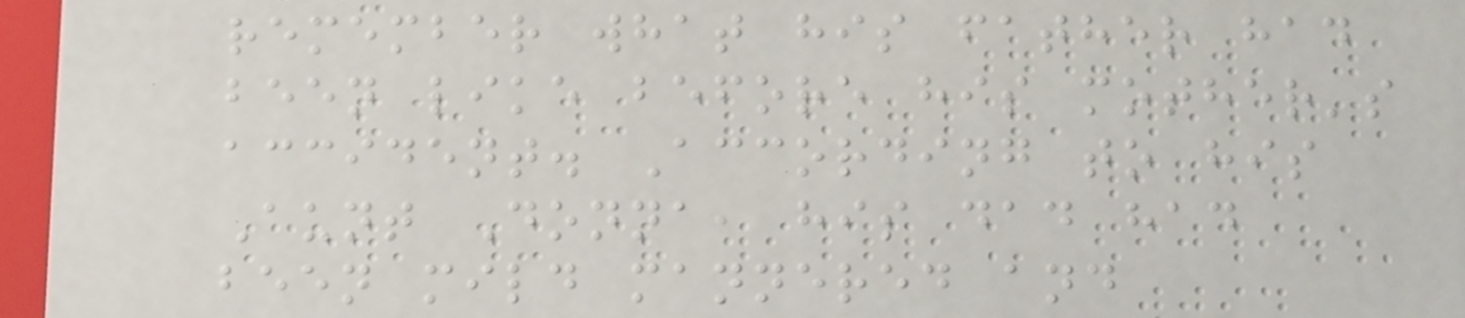remember what his father had
been like before his mother's
accident. According to his
Aunt Donna, his dad had
been mild mannered and
